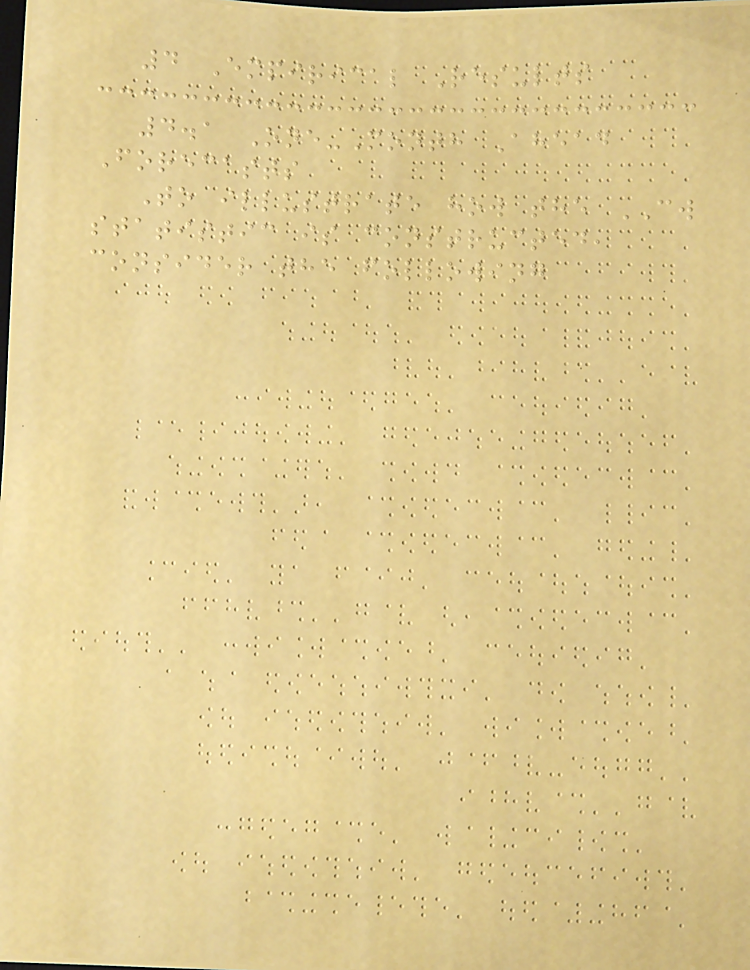4 Empirical Results
4.1 One-Month Ahead
Forecasts
To illustrate how the CW
statistic is constructed,
consider the following
